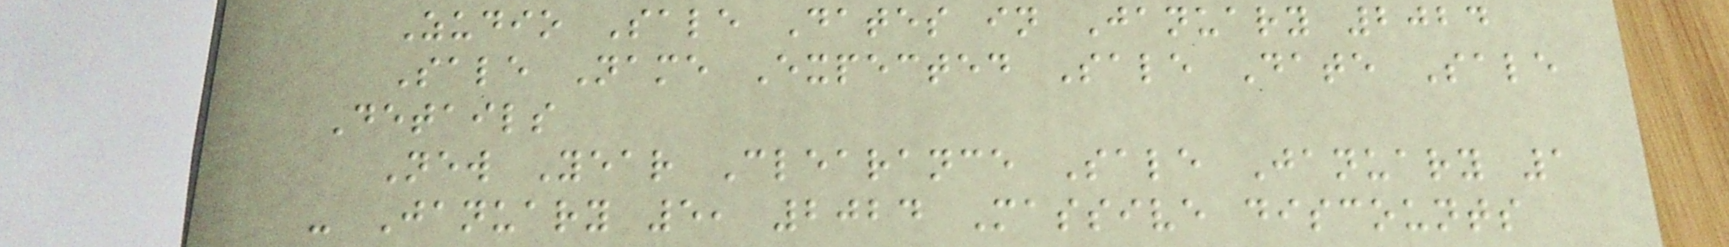Zudio Sale Dates in January 2024
Sale Name Expected Sale Date Sale
Details
New Year Clearance Sale January 1
- January 5, 2024 Massive discounts
